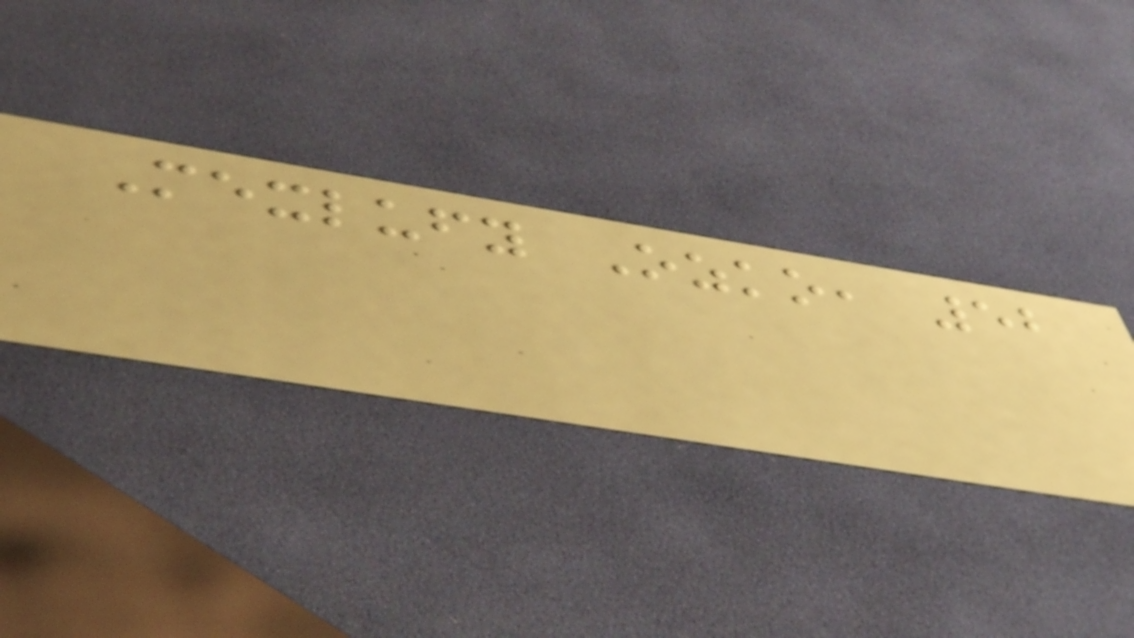Mexlufy Ozko, 52
